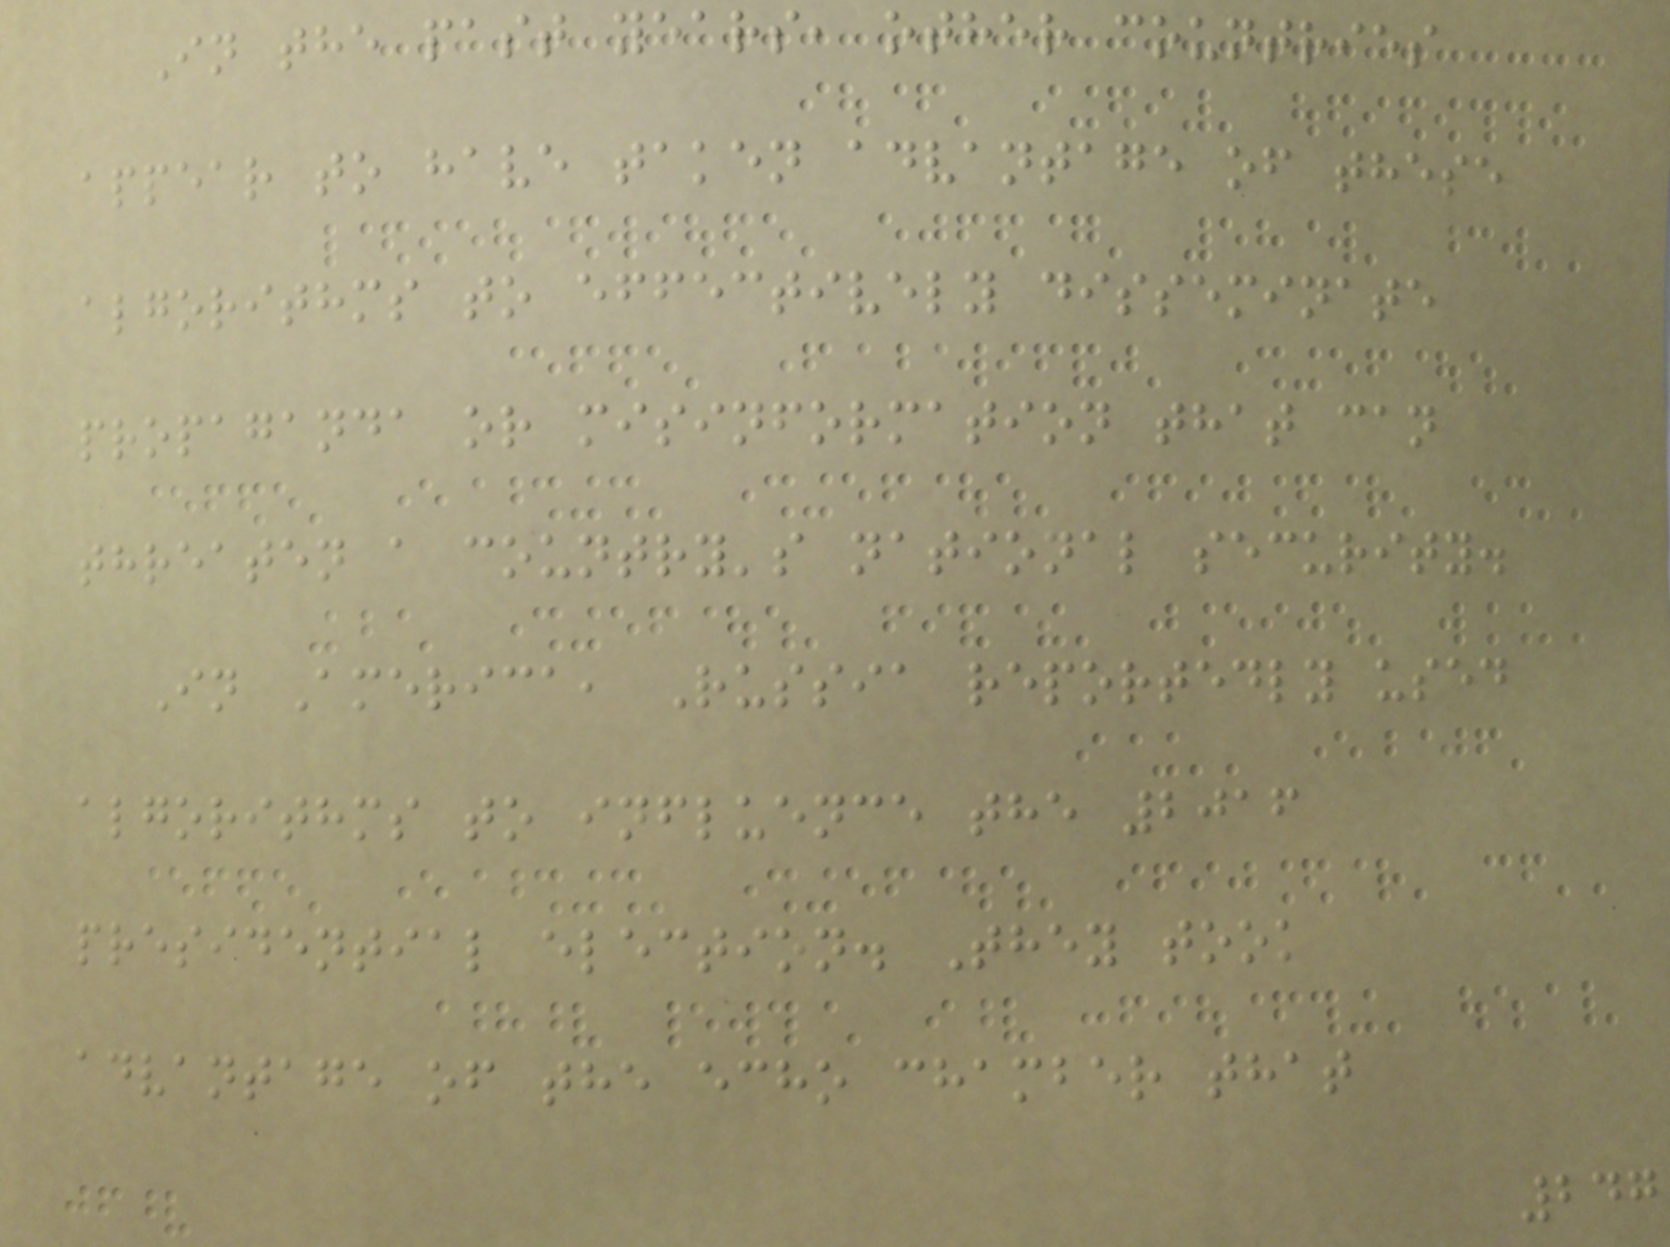In the past years, other countries
appear to have taken advantage of these
algorithms to effectively disseminate
propaganda or misinformation that can
threaten a country's national security.
In America, Russia reportedly used
algorithms to influence the 2016
presidential election. They took
advantage of the echo chamber that
247
